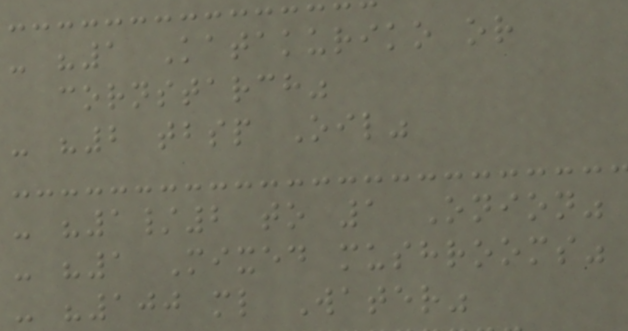- "1 Katakuriko or
cornstarch"
- "2 tbsp Oil"
- "1/2 to 1 Onion"
- "1 Mixed mushrooms"
- "100 ml Water"
